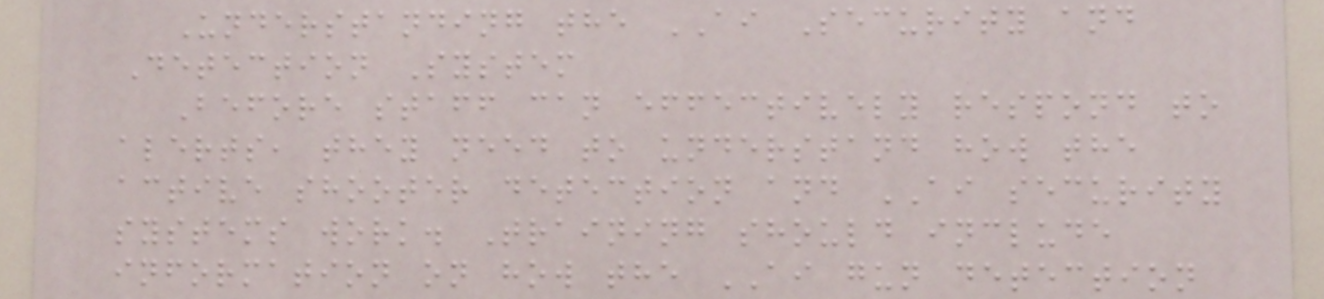Understanding the AI Security and
Detection System
Before staff can effectively respond to
alerts, they need to understand how the
active shooter detection and AI security
systems work. Training should include
information on how the AI gun detection
